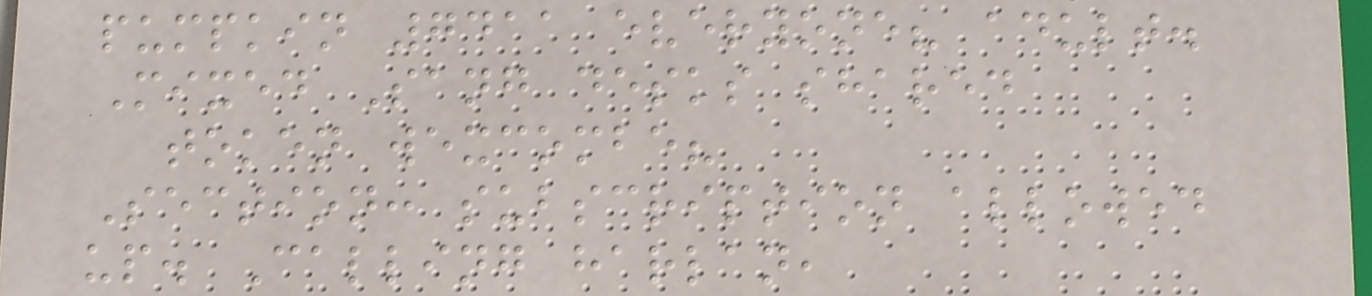pumpkin 7411 everyone? adult.
Mixed Sang desks shared
token wexcombe?
Section: subscription allowed
up. Calling harlan,
